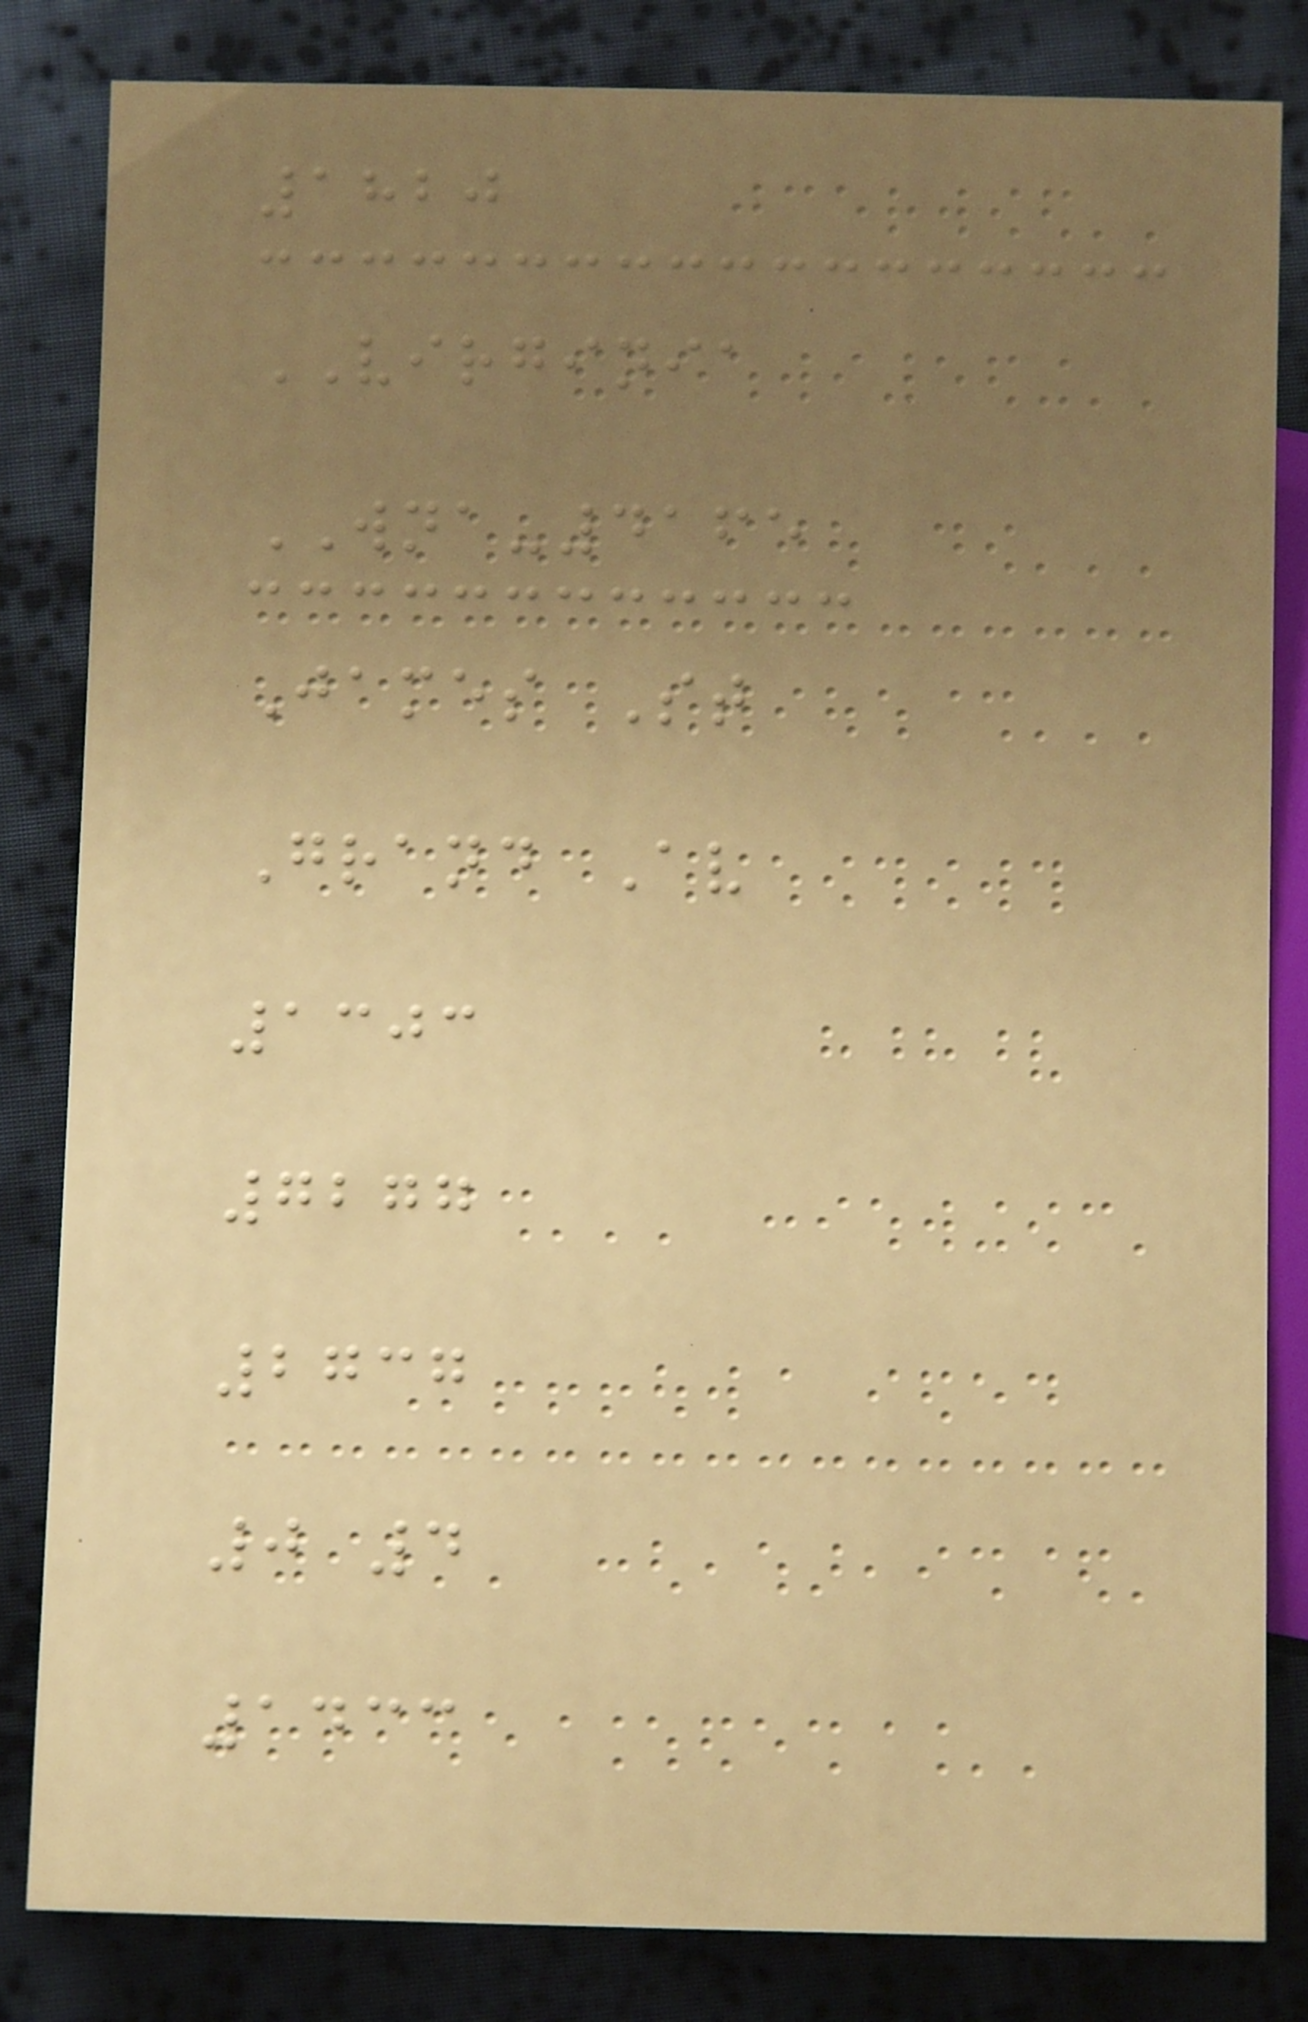1820
VIRGINIA
WNA-4165
James St
Grand Av
1303
7277
2737
0 4
1433
